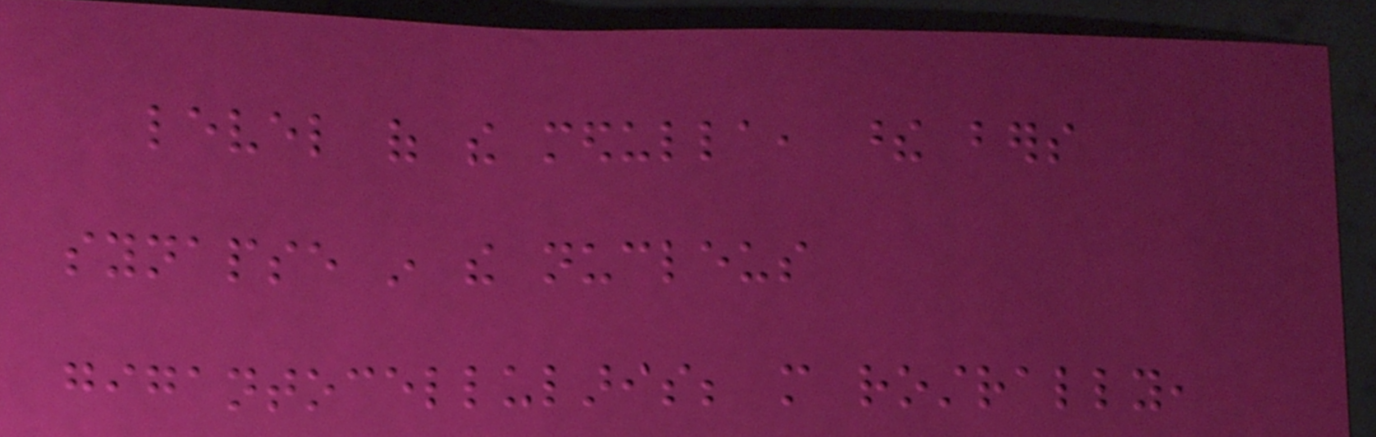level of the medulla, these bers
synapse in the nucleus
gigantocellularis; more rostrally,
